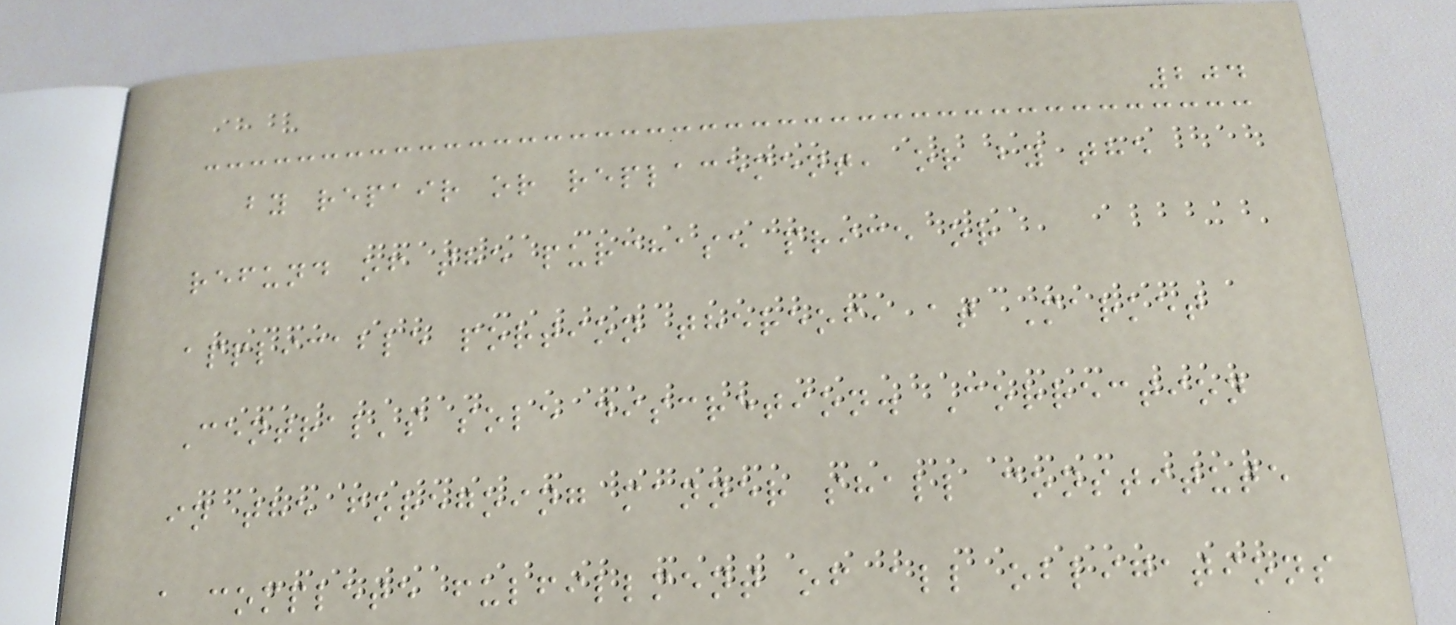204
by repair or replacement, or by the
refund of the purchase price or
applicable portion thereof, at Market
Central's sole discretion. Correction
in the foregoing manner shall constitute
a complete fulfillment of all obligations
